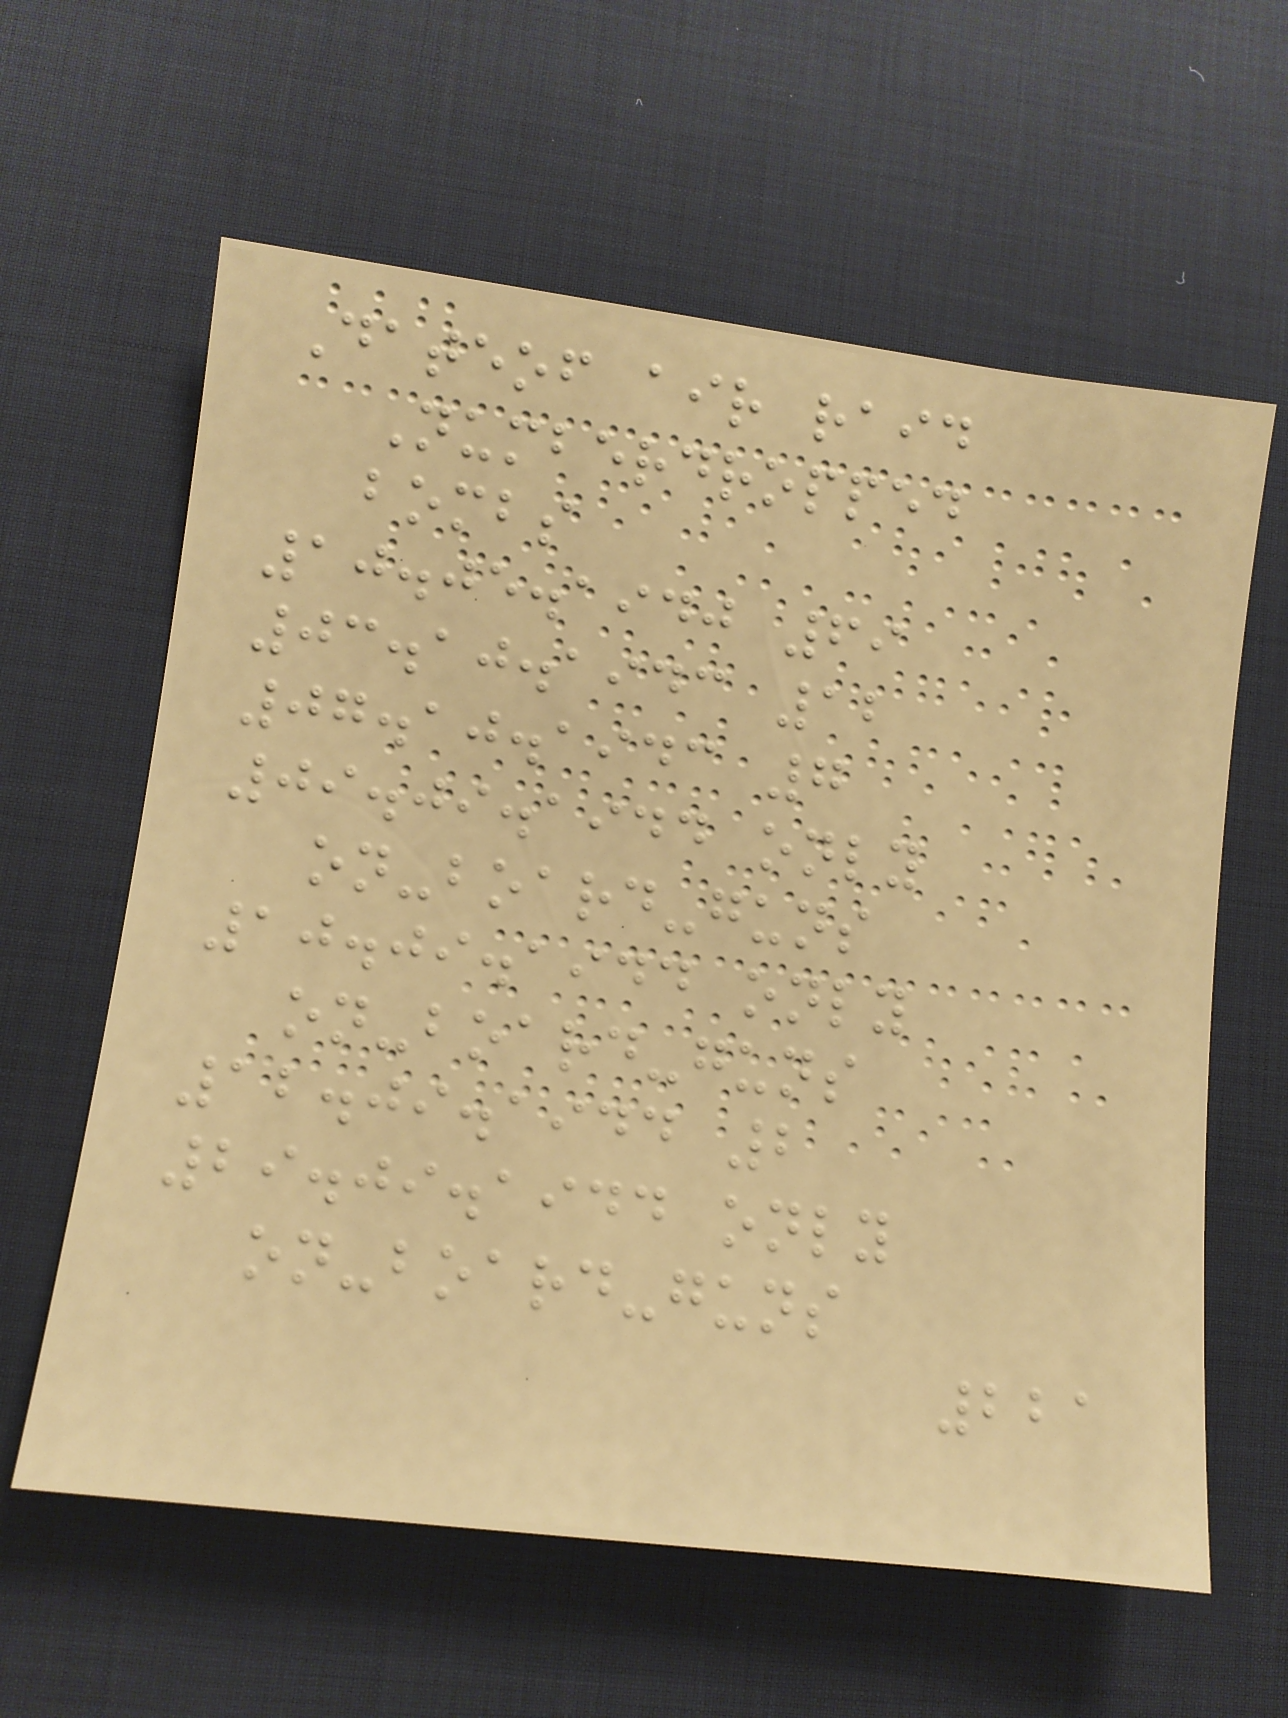Dateof air raid
Numberdropped
bombs
10.05.1940 69
03.10.1943 12
07.10.1943 7
09.09.1944 only
on-board-guns
10.09.1944 only
on-board-guns
12.09.1944 2
29.09.1944 only
on-board-guns
221
